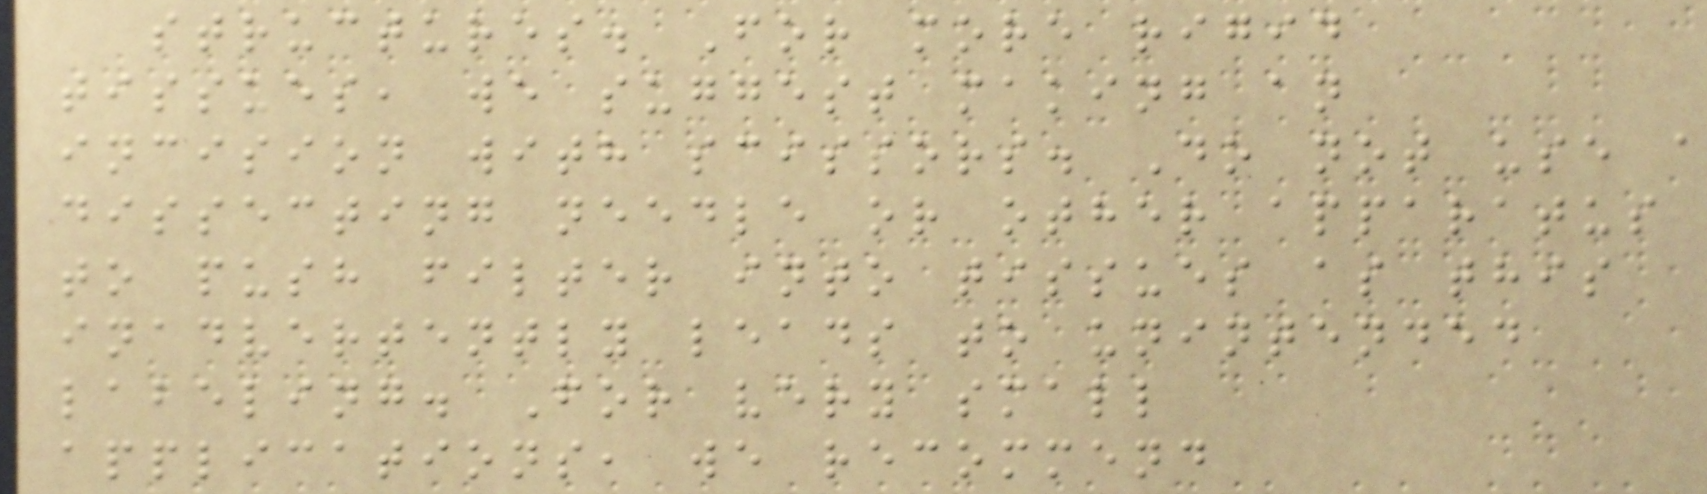structures. For more rigid
tissues, we suggest making an
incision with scissors. Do not use a
dissecting needle or other apparatus
to push filter into tissues as this
inadvertently leads to unintended
labeling. For very small
applications, we recommend
